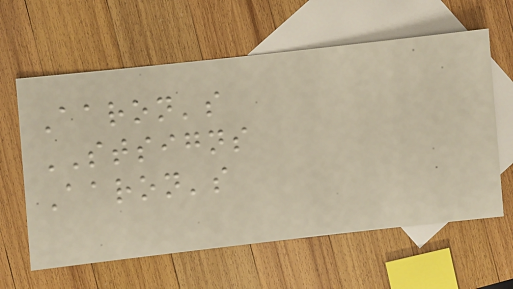Aaron's
STSIGNS
Aaron's
